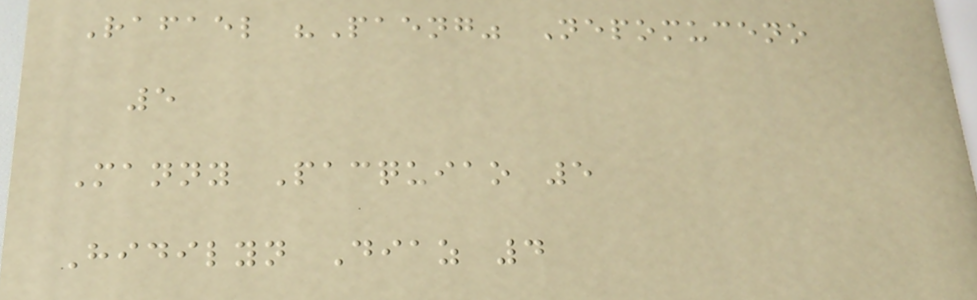Rafael "Paeng" Nepomuceno
5
Manny Pacquiao 5
Hidilyn Diaz 4
